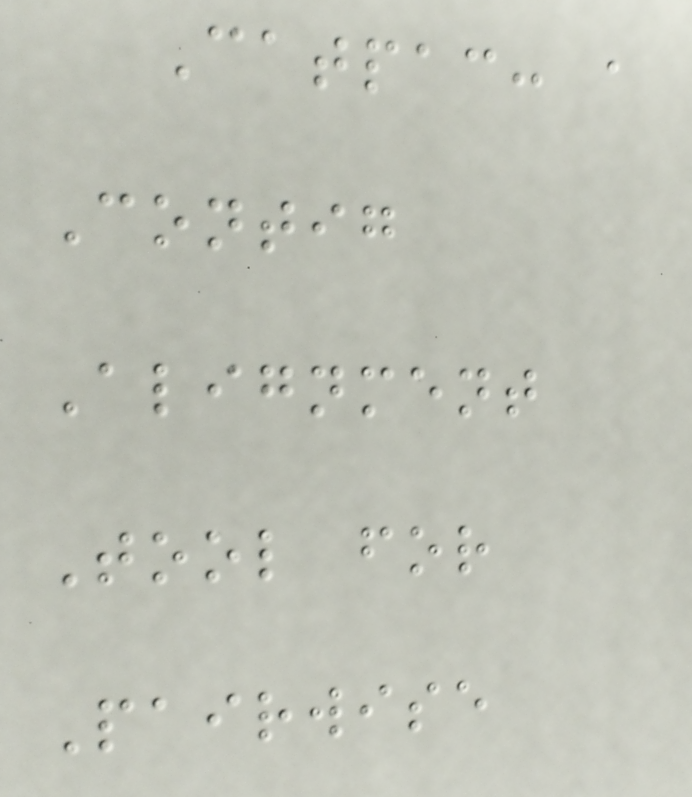Catpac: a
Contig
Alignment
Tool for
Pairwise
